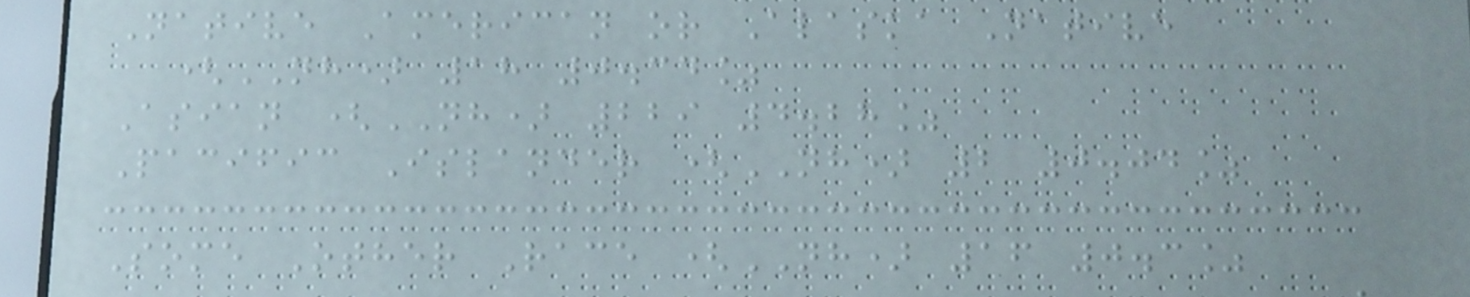Native American or Alaska Native
(NH) 18 0.34%
Asian (NH) 229 4.28%
Pacific Islander (NH) 2 0.04%
Some Other Race (NH) 16 0.3%
